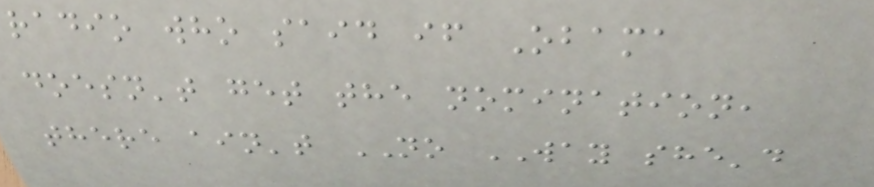radio who said if Obama
doesn't get the nomination,
there ain't NO WAY she'd
